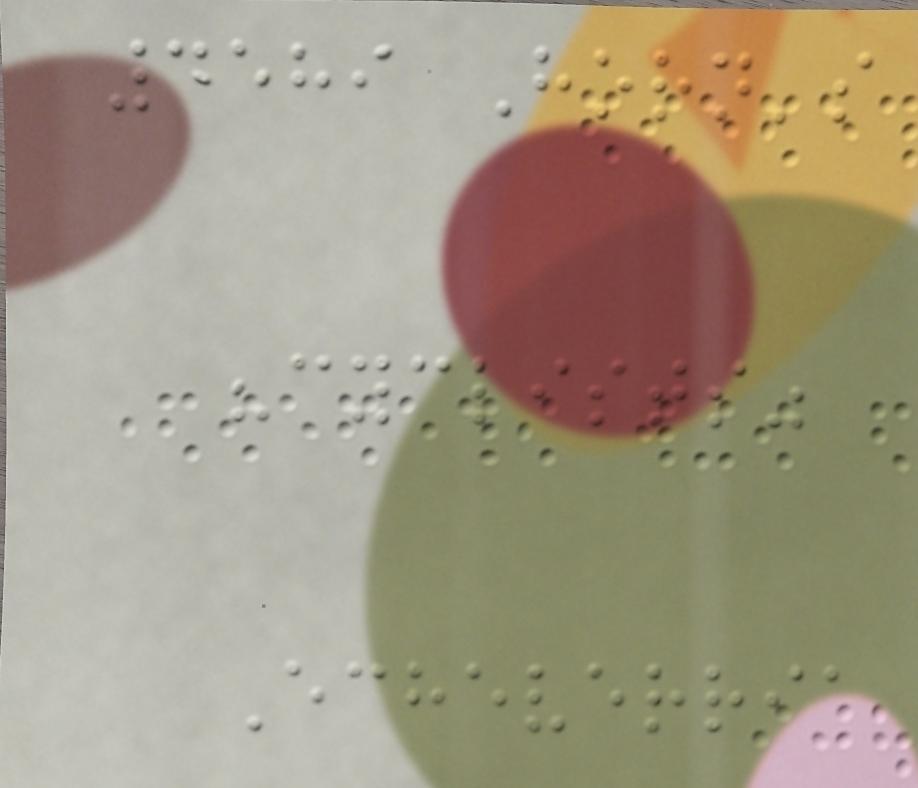4589 Horn's
"cyclists"
Echeverria
